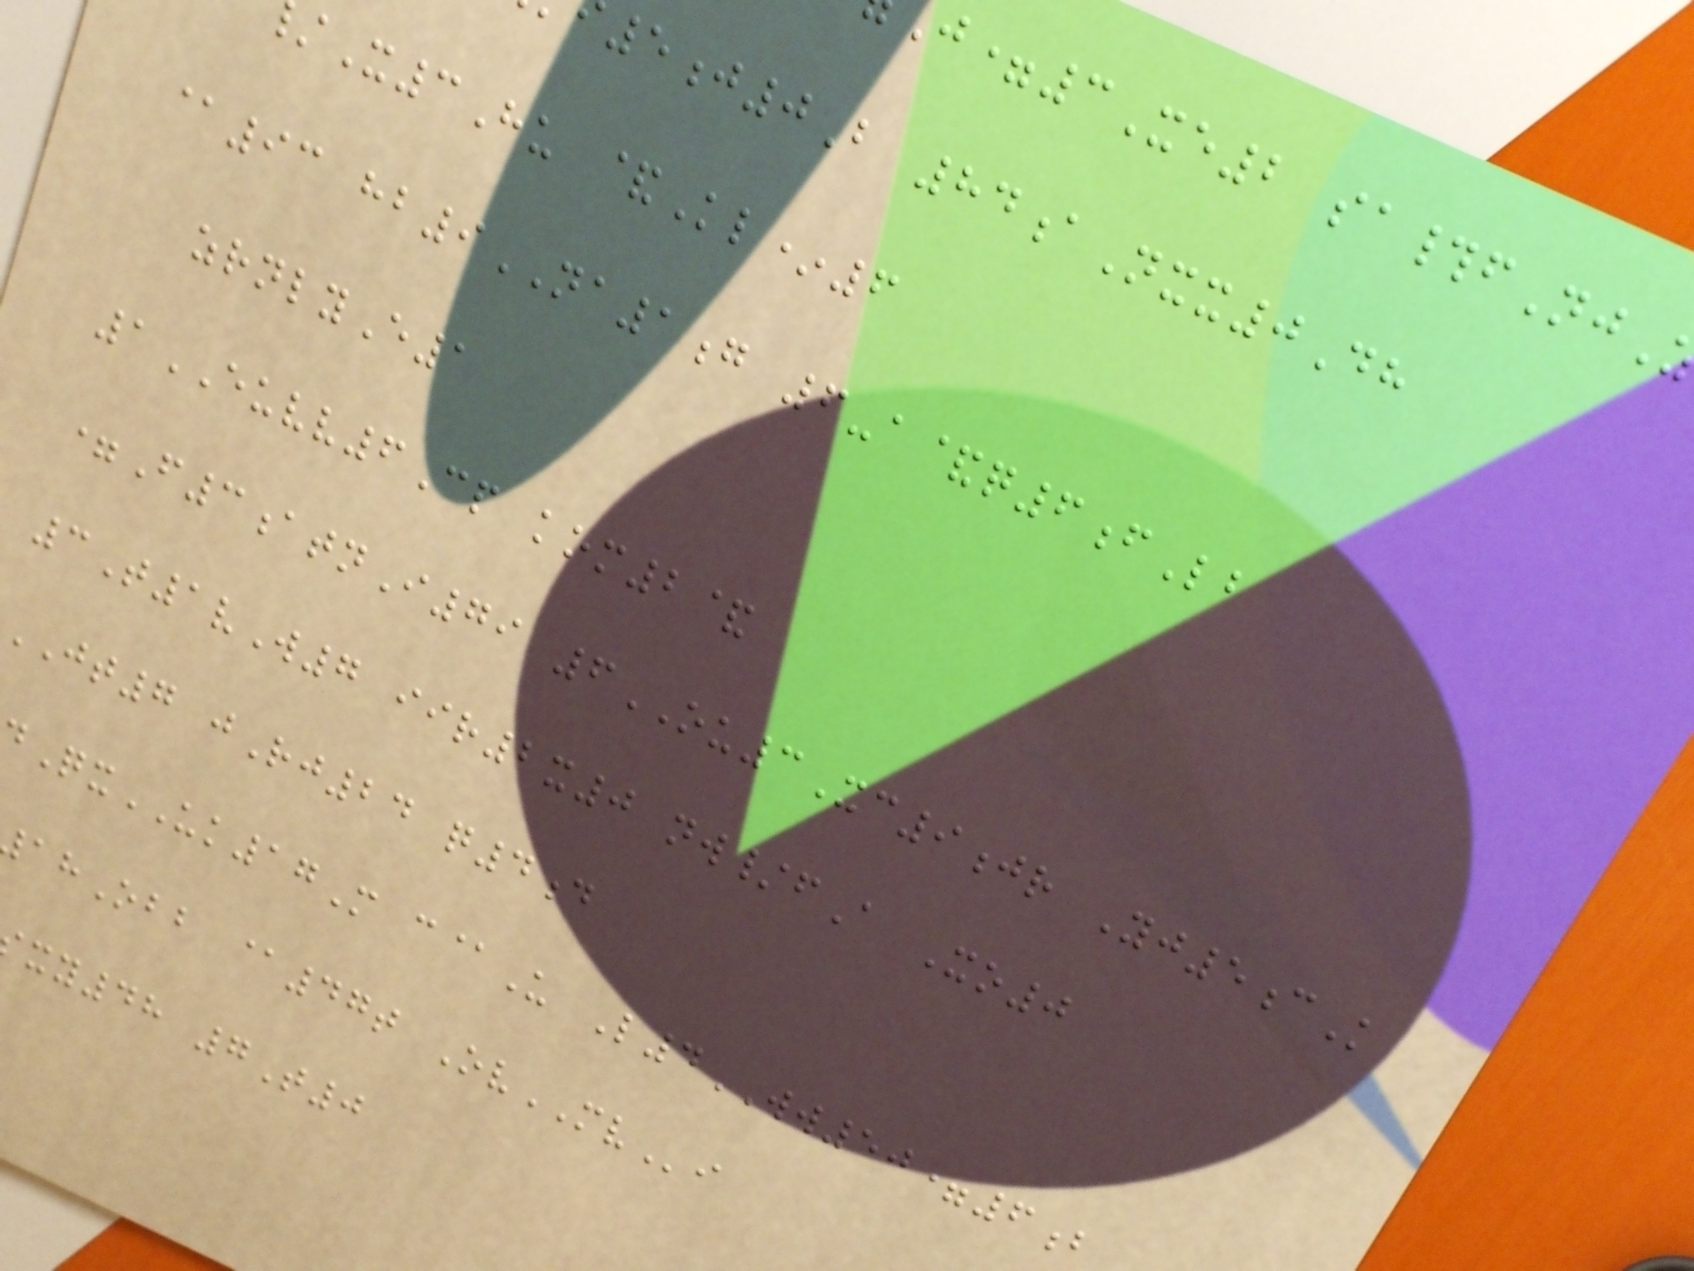=3Xe2 sa#fNj
5j0B 84aNxx0Dh
X3Hu &Kl*6
@93 hb9NA1g 6-a&q6fLb
zrnlyE1
1EUVV6Cp kom2&
=F3atnI79 6OU3Xc9jr Yj5cK
3T1vW7 iir2x0 nw/fA Xo0
JT7 jRj24 q4d
QxUK17M c@U L4WW50=6b
Obb @47t OvMVi
xy48 7T0
